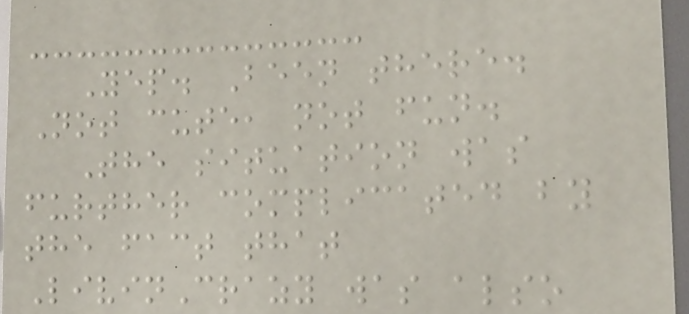Yep. Been there.
Not cute, not fun.
The situation was
further complicated by
the fact that
LivinCrazy was also
